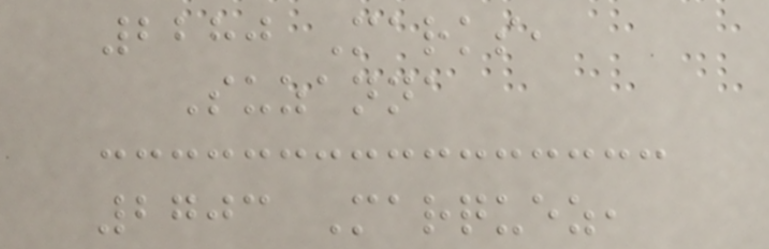2280 Marks,
Suzanna
2703 Marquez,
